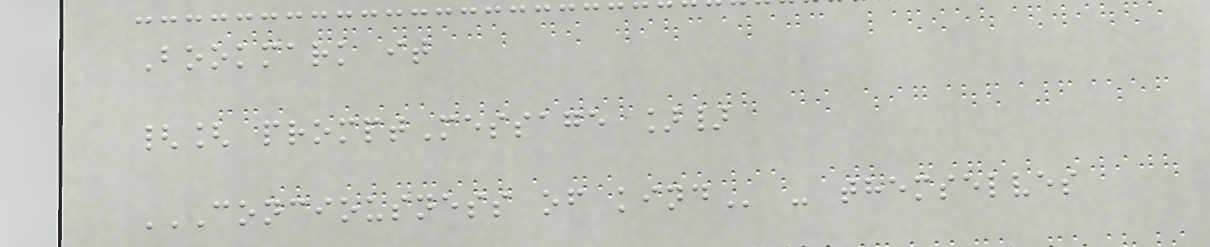Bookmark it
{[ promptMessage ]}
CONCIOUSNESS OF KIND - themselves
